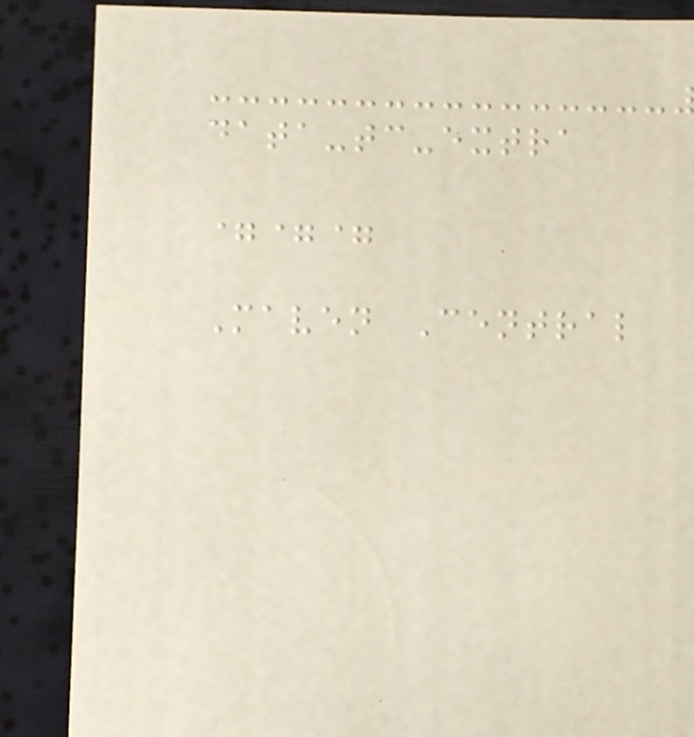data-tc-extra
===
Maven Central
